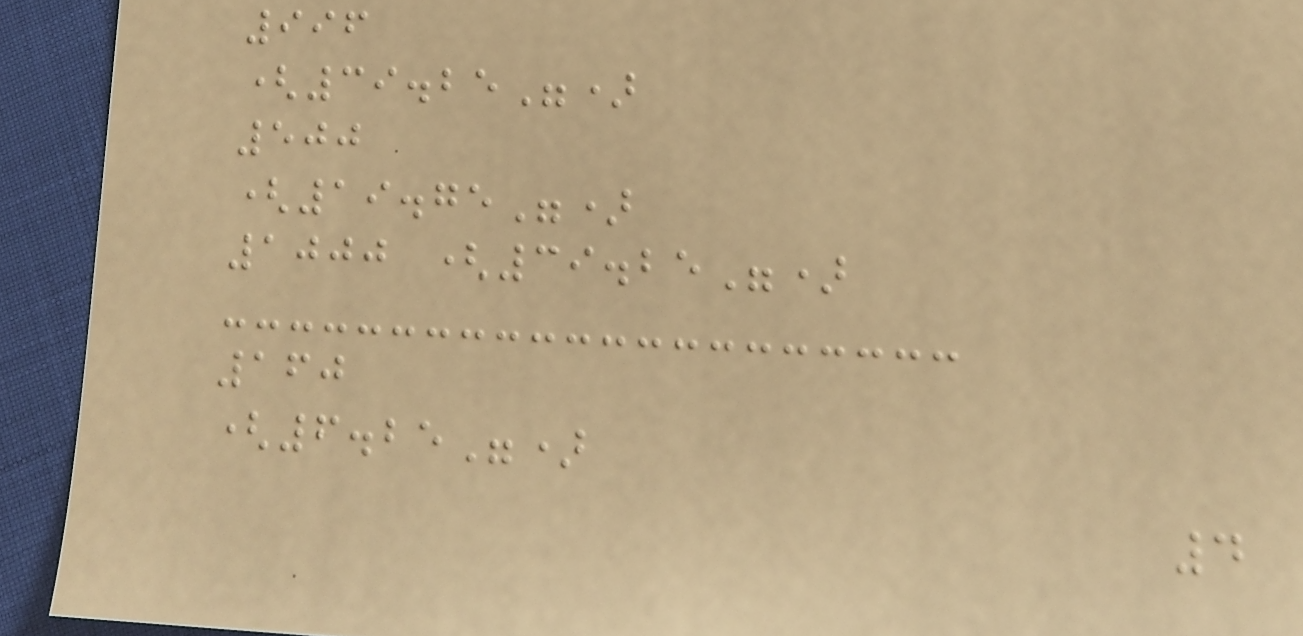996
(39.25")
500
(19.75")
1000 (39.25")
160
(6.25")
4
